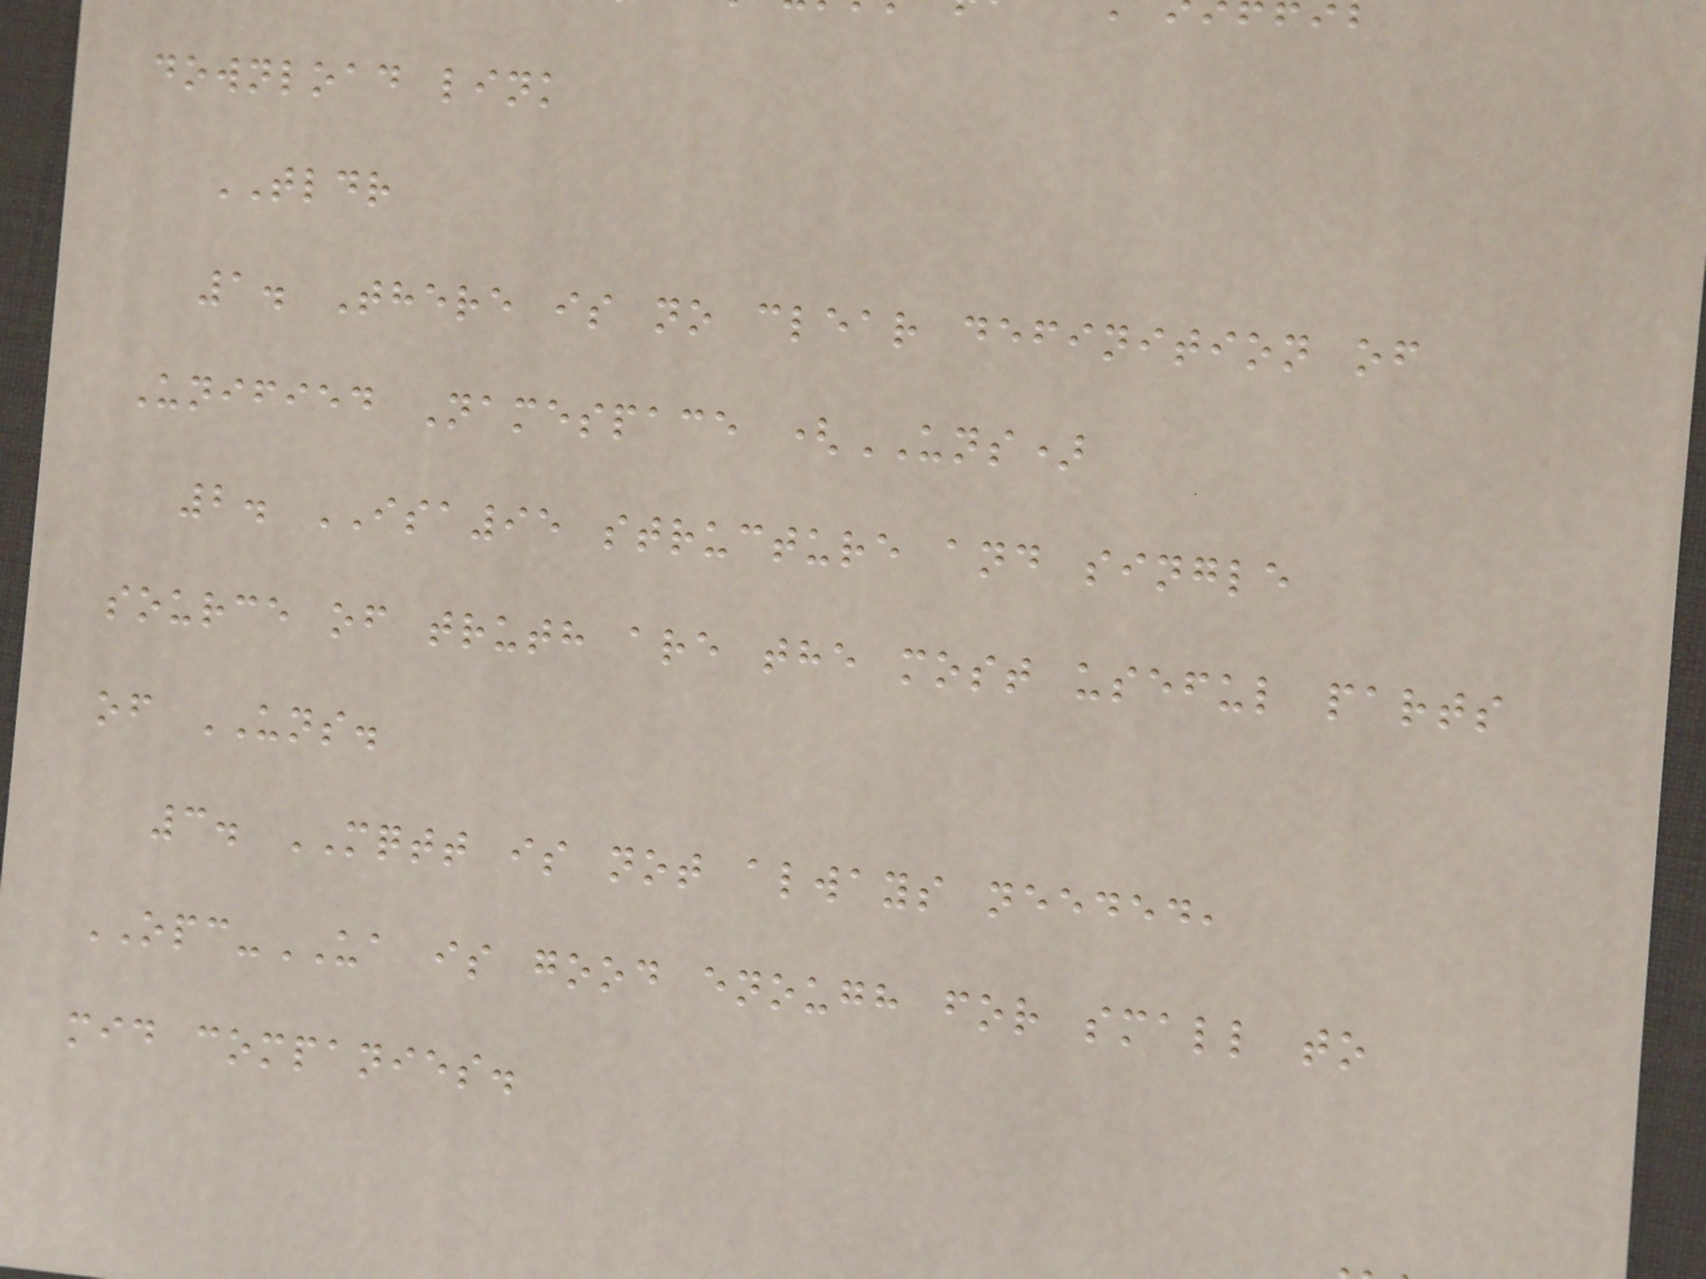download link
TLDR
1. There is no clear definition of
Unified Namespace (UNS)
2. ISA95 structure and single
source of truth are the most useful parts
of UNS.
3. MQTT is not always needed,
OPC-UA is good enough for small to
mid companies.
